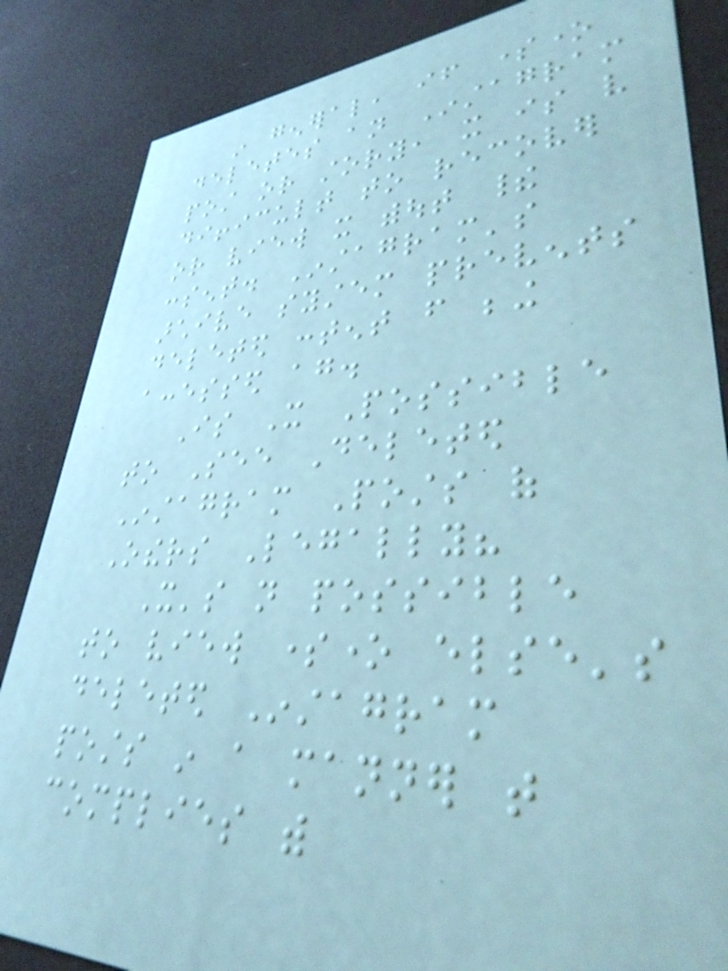in general, if someone
deletes an Instagram
post or story, it is very
difficult to recover
or view it without their
consent. Instagram's
archive system prevents
deleted content from being
accessed again.
Is It Possible
to See Deleted
Instagram Posts of
Others Legally?
It's not possible
to view someone else's
deleted Instagram
posts in a manner that
complies with
